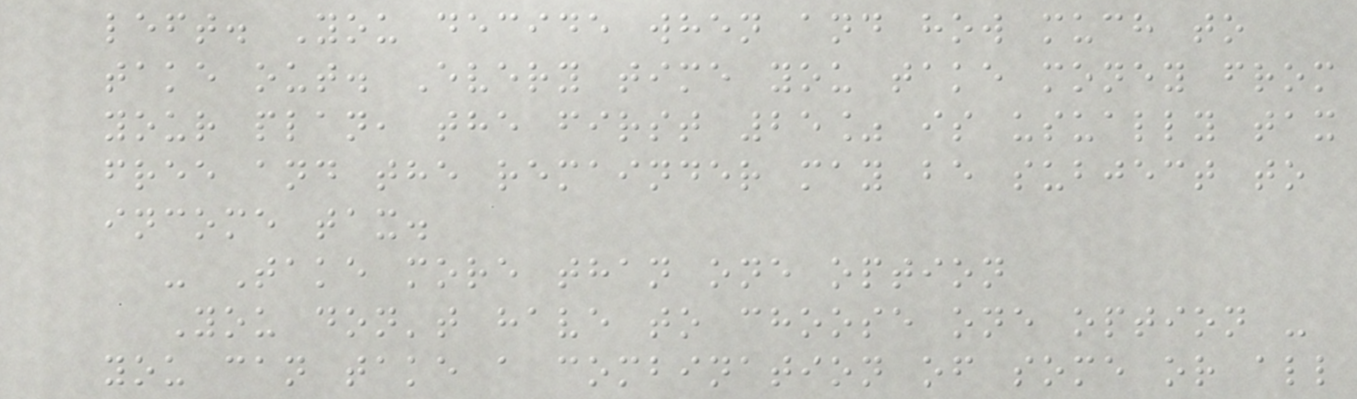left. You decide when and how much to
take out. Every time you take money from
your plan, the first 25% is usually tax
free and the remainder may be subject to
income tax.
- Take more than one option
You don't have to choose one option -
you can take a combination of some or all
